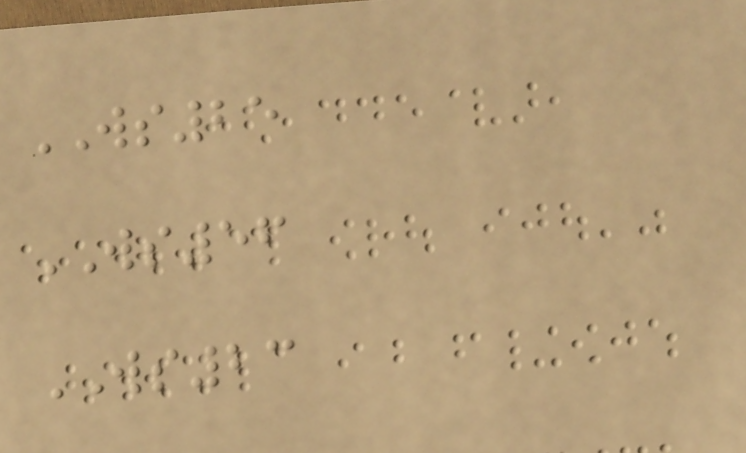WS25
WS56
WS23
